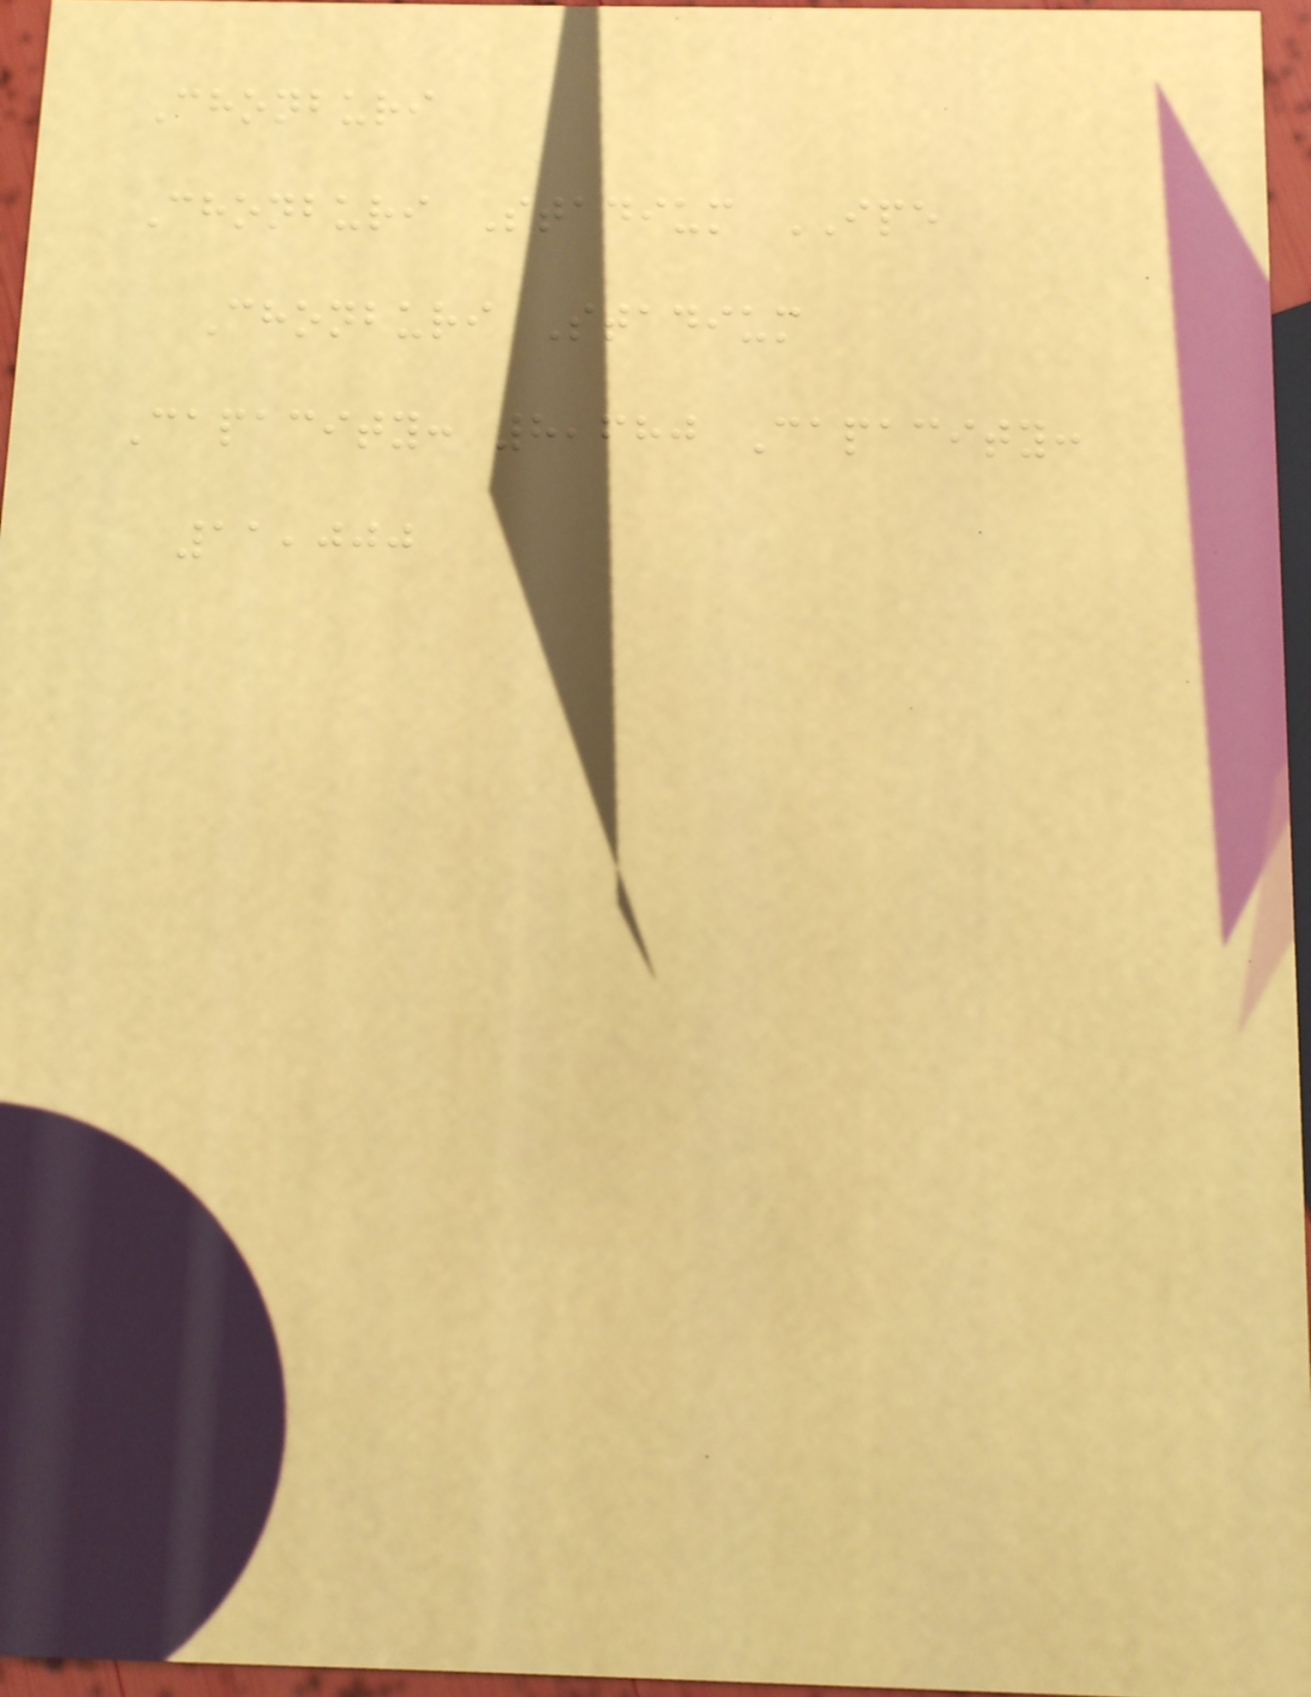Chonburi
Chonburi Stadium IPE
Chonburi Stadium
Capacity: 8,680 Capacity:
11,000
